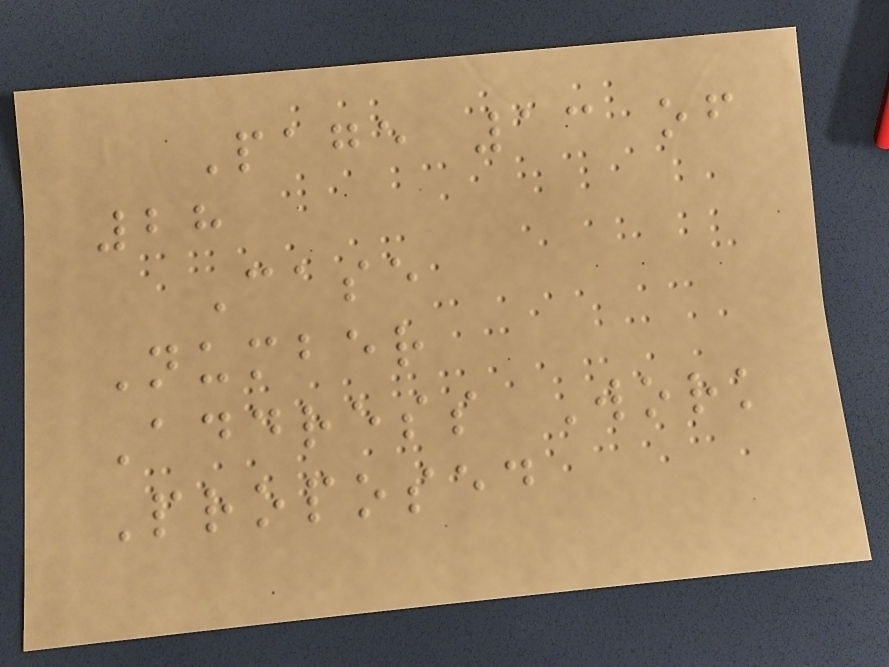Page 13 of
28
Case
Number
Address Work
Proposed
